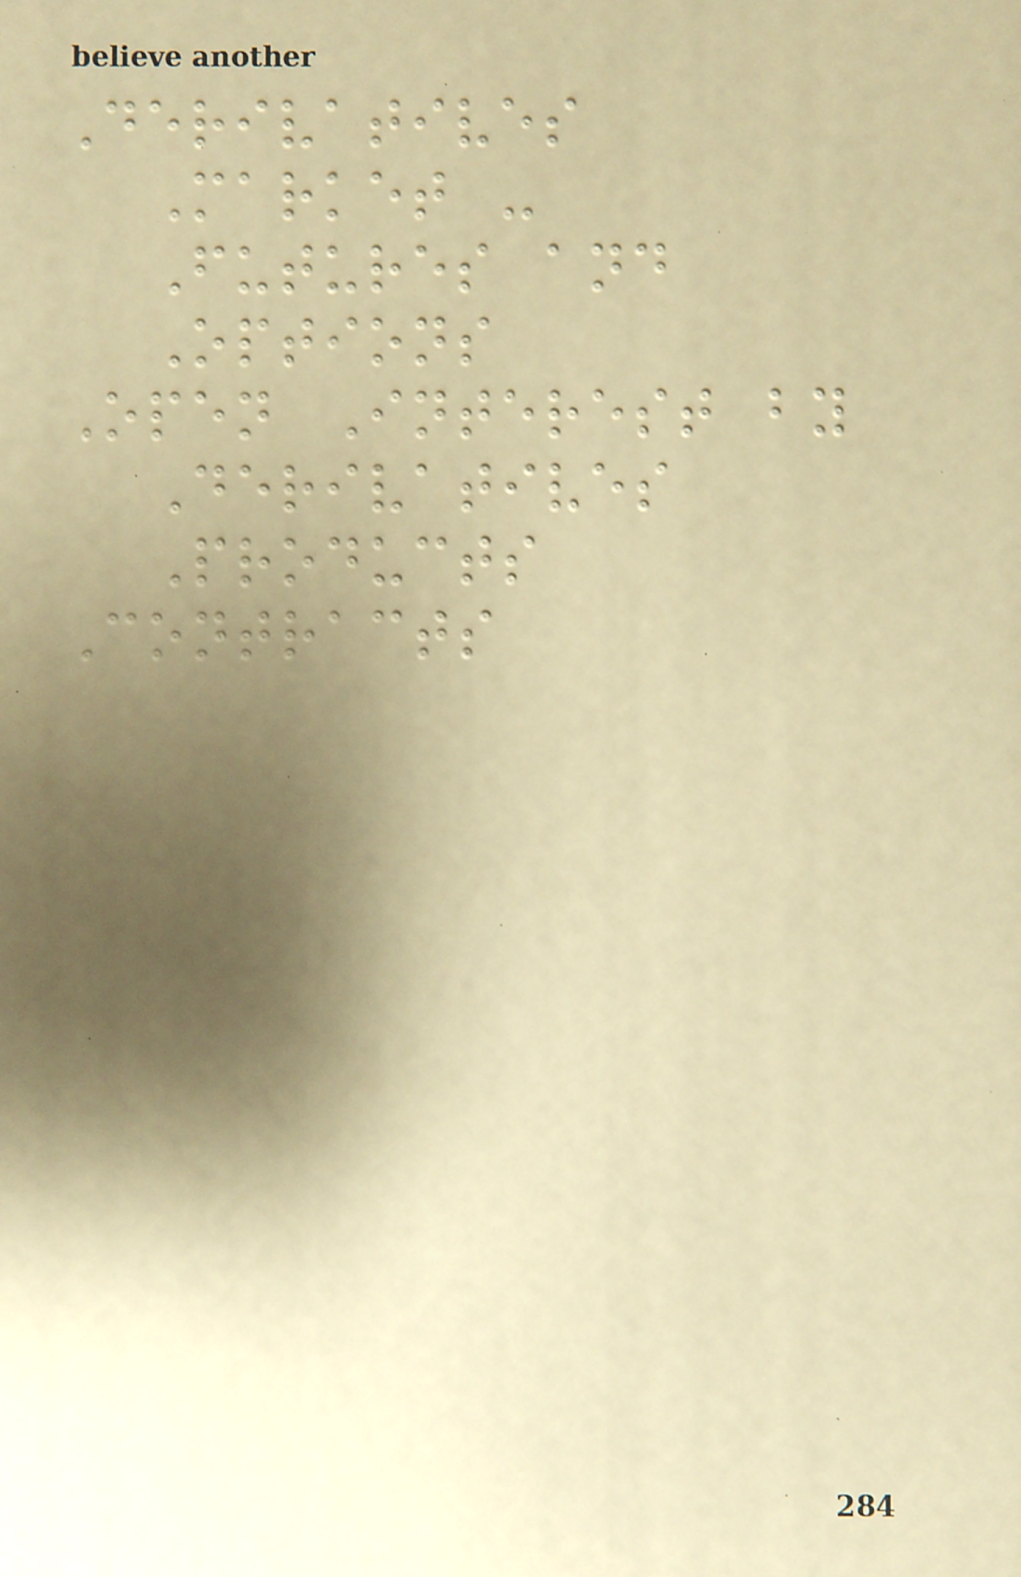Derivatives
Market -
Futures and
Options
Open Interest by
Derivatives
Products
Contracts
